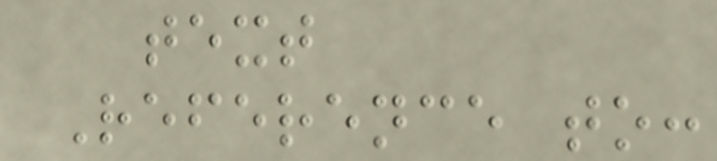text
Reference to:
